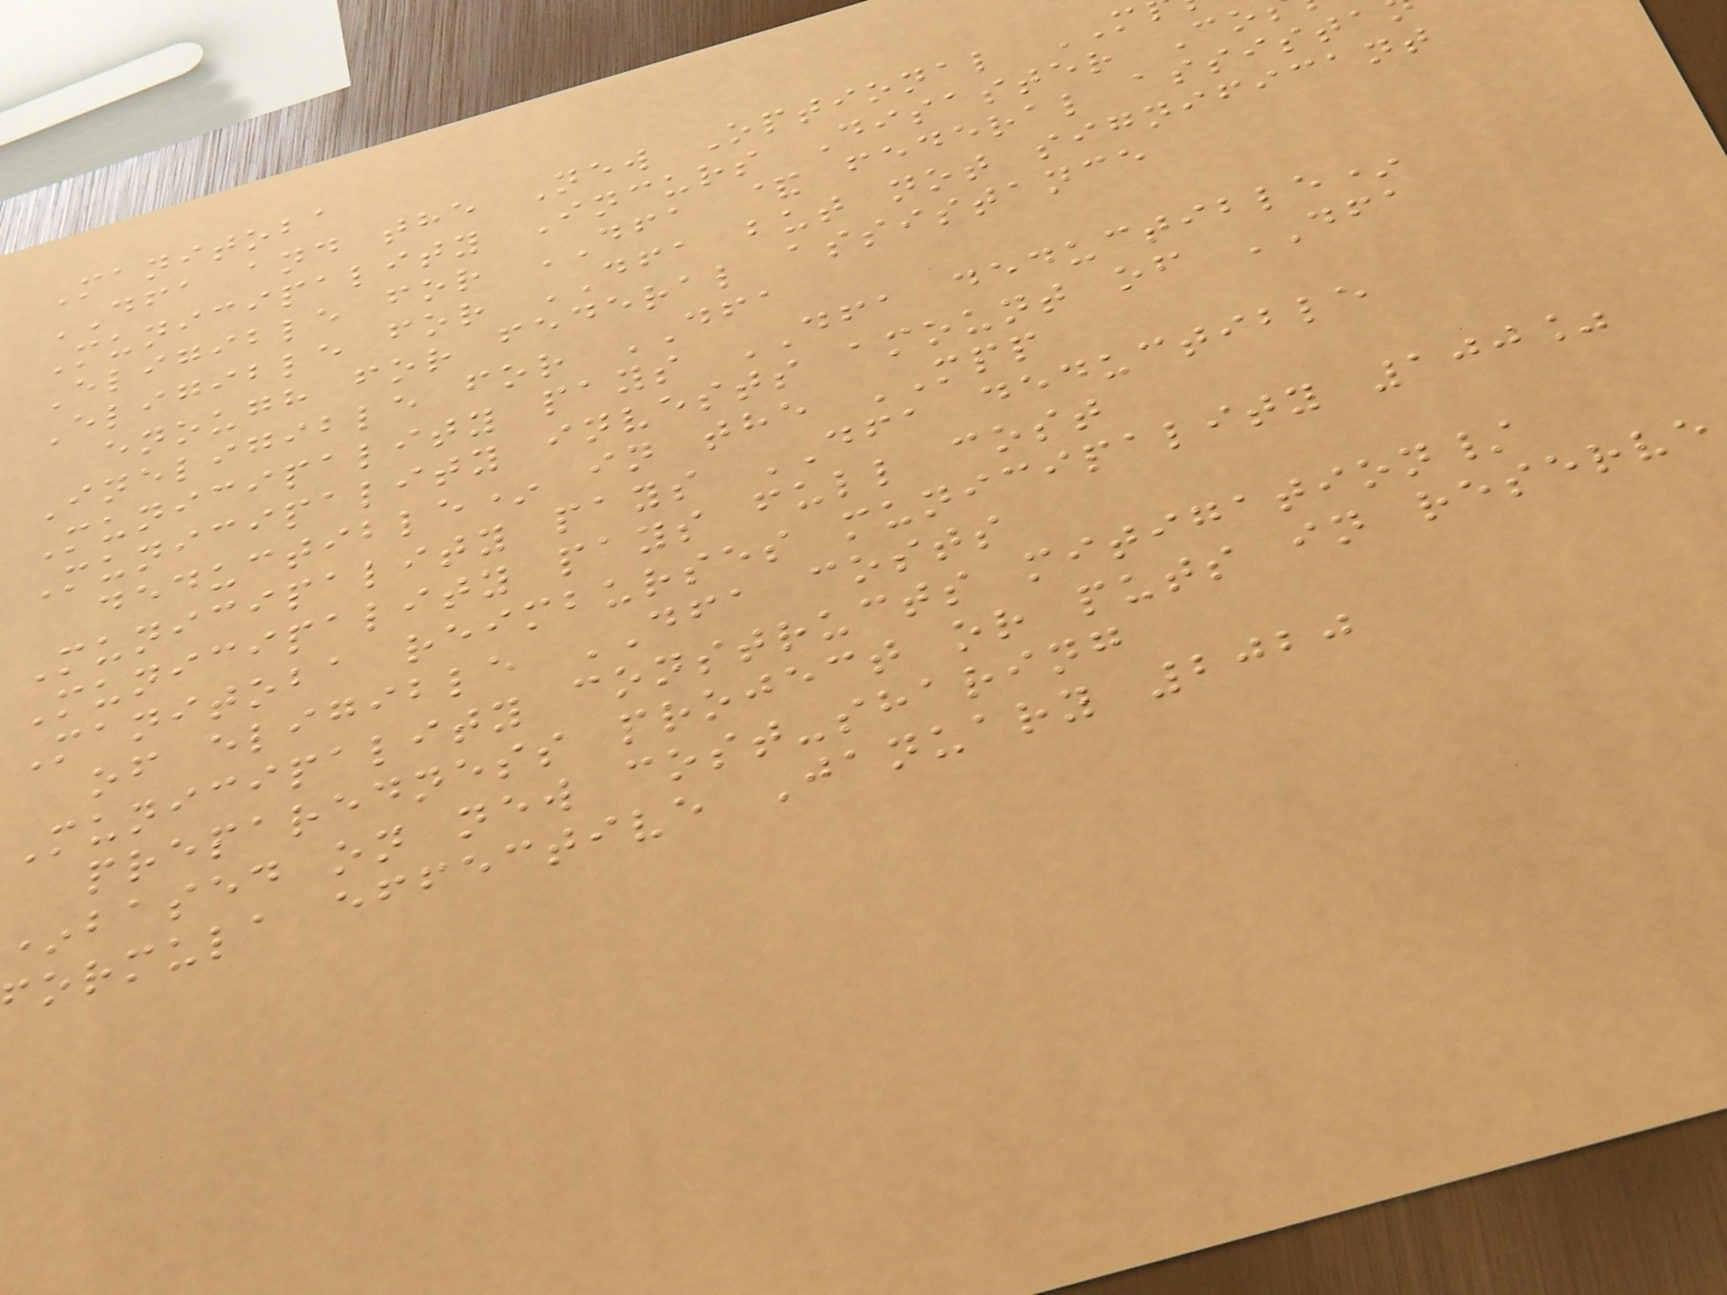Manitoba
DFA and the New Optional
Municipality Incurs Disaster Co
Eligible for DFA & federal assista
Eligible for DFA but not significant
enough for federal assistance
Ineligible for DFA
Municipality pays DFA deductible*
Municipality invests amount of DFA
deductible* in the MPP
Municipality pays DFA deductible
Municipality pays full cost
Manitoba reimburses municipality 100%
of eligible DFA costs
Municipality constructs mitigation/
preparedness project or puts in reserve
*based on new cost-sharing
ormula effective January 2020
